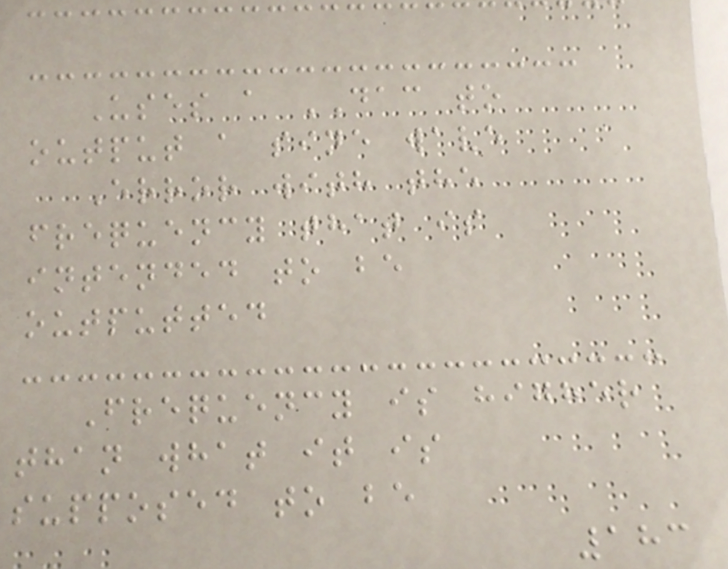Uses a DAC to
output a sine wave
Error with the
frequency that is
intended to be
outputted
Frequency is higher
than what it is
supposed to be
183
